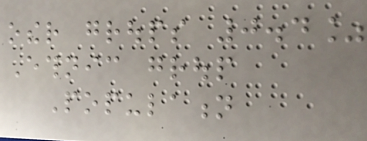other groups 0.4%
Ethnic group
Population
